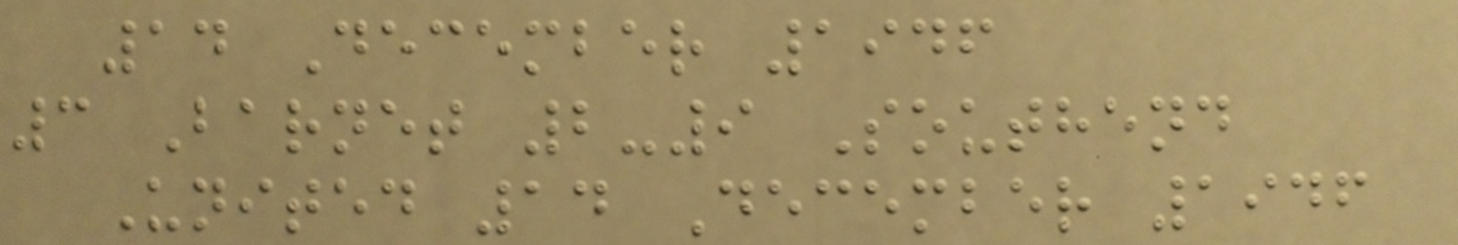14 December 1946
3 Barnet 2-9 Southend
United 14 December 1946
